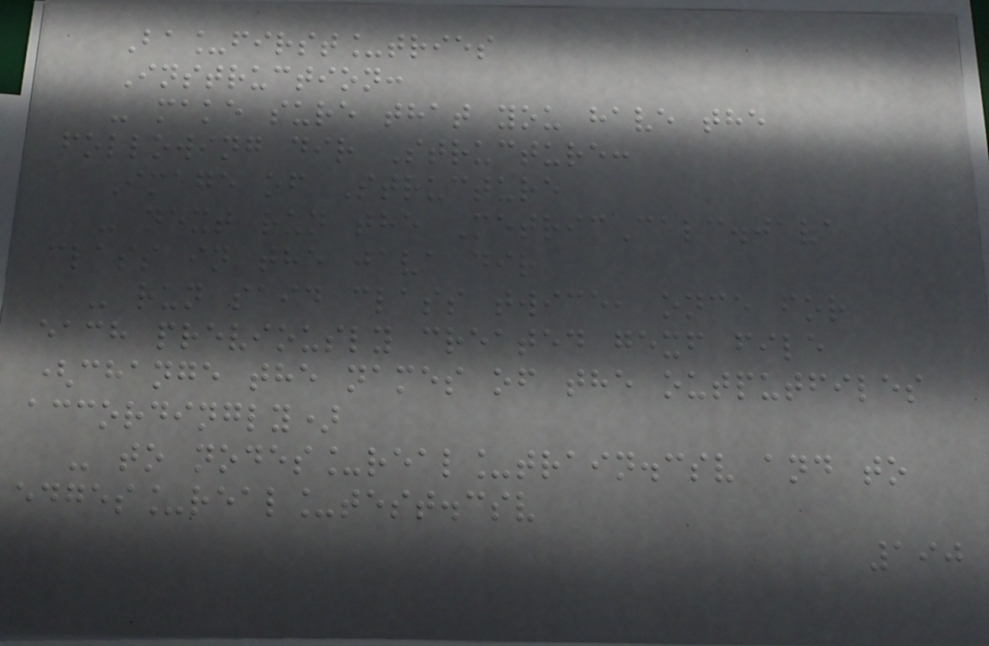Ba_first_tries
Instruction:
- make sure that you have the
following dir Structure:
Image of Structure
- next run the MetricCalc.java
class in the java dir
- run said class twice, once for
each previously created gexf file
(change the names of the outputfiles
accordingly)
- to nodes_real_train.csv and to
edges_real_test.csv
190
